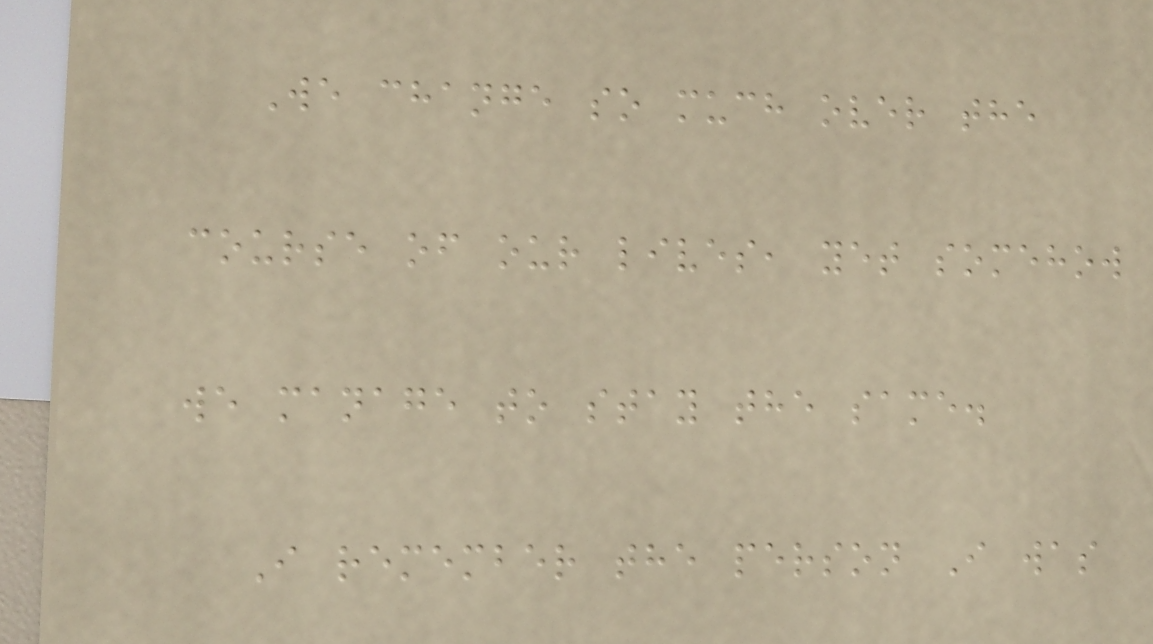We change so much over the
course of our lives, yet somehow
we manage to stay the same.
I remember the person I was
